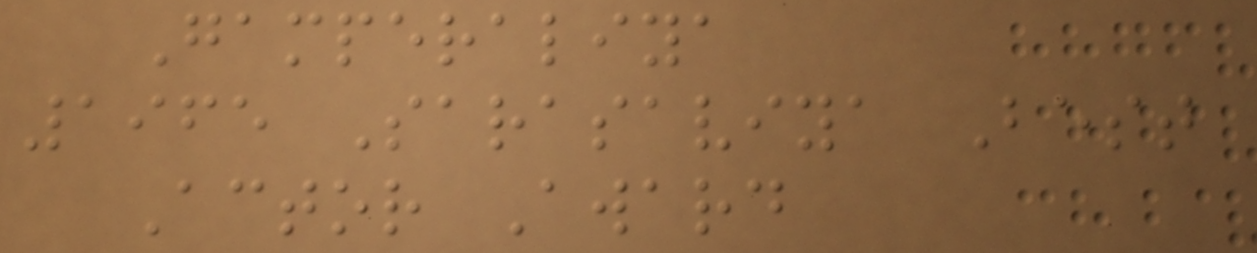Gamperaliya
1965 Sarasaviya Best
Actor Award
